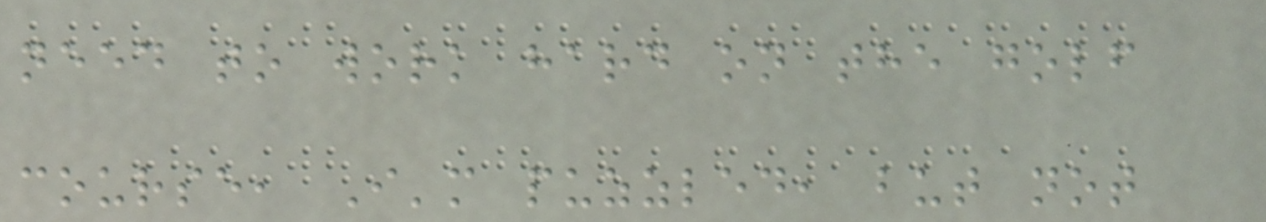need to work hard on the golf
course, I'm puzzled, but not
